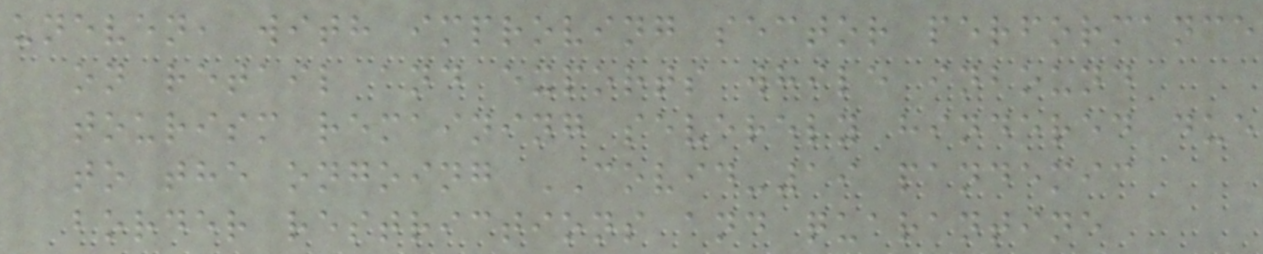uneven, with improving sector performance
on retail and exports while inbound
tourism remaining severely hindered due
to the ongoing COVID-19 pandemic
border restrictions and quarantine
